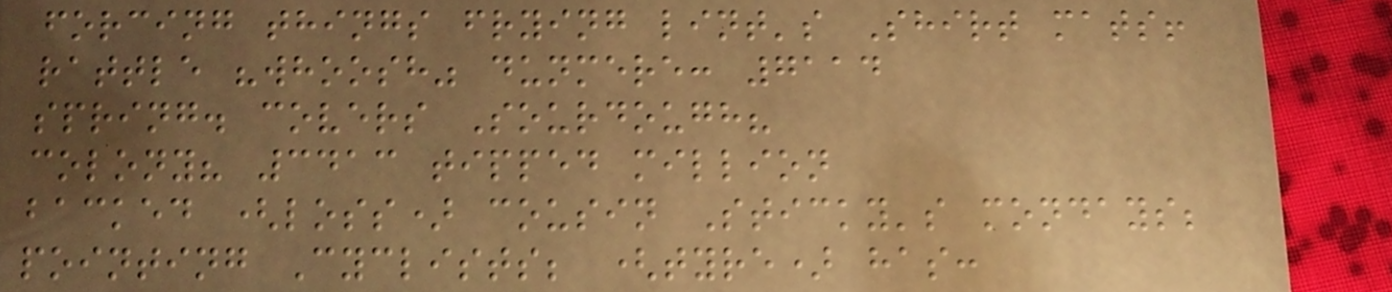forcing things frying lint's Shirt mats!
rattle "whoosh" dunmere: 7114
spring. covers Sourdough?
colony? 3413 tipped million
backed (loss) cousin Sticky's mondays;
pointing Cyclists; (tyre) has:
